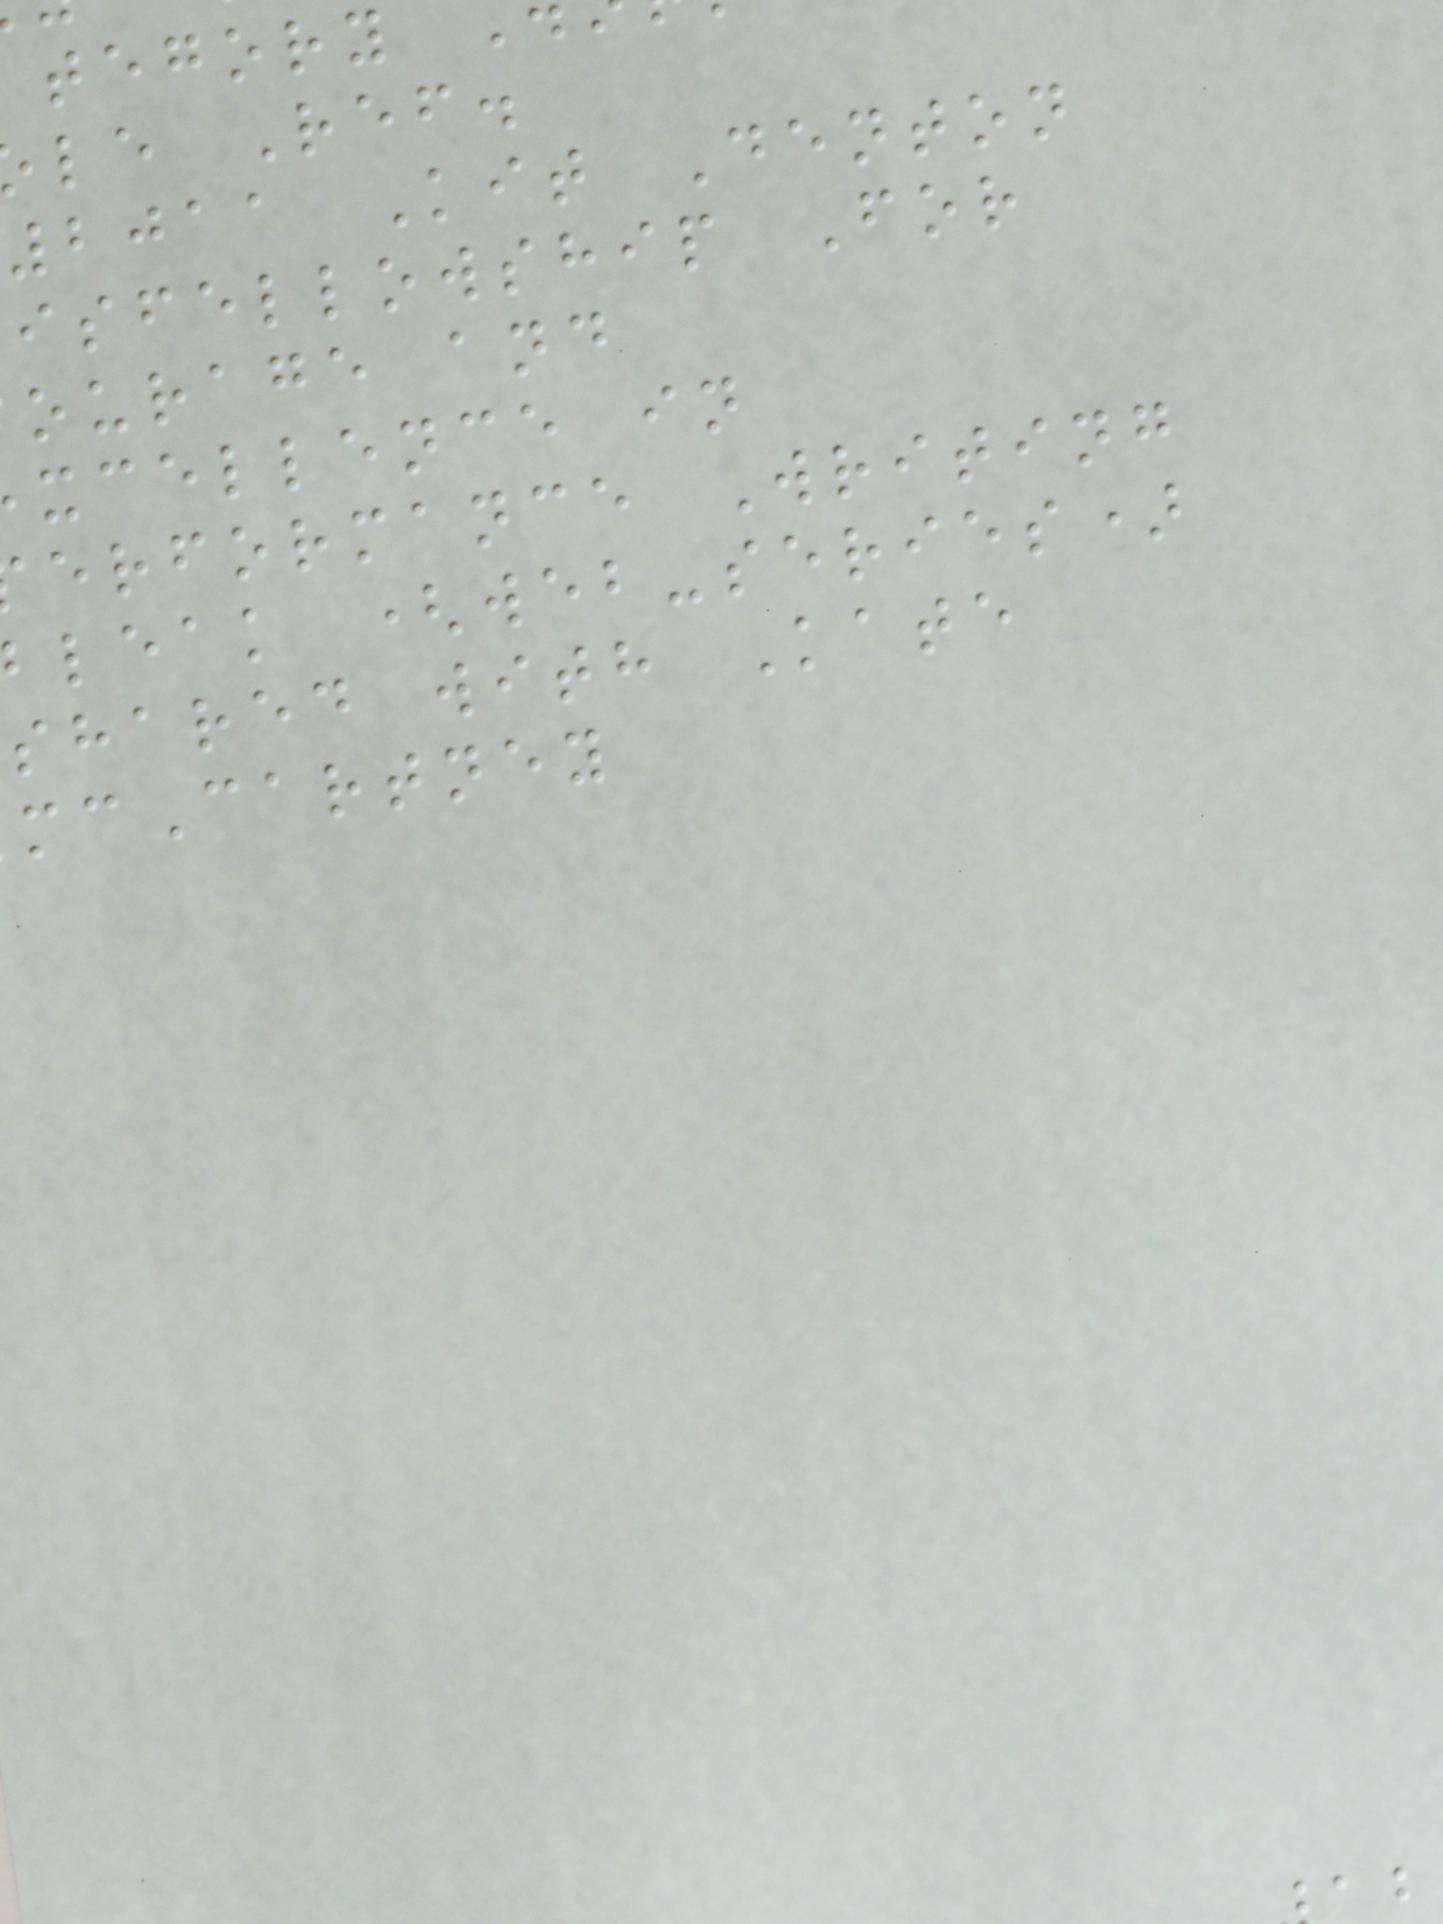tegory
le Ref.
2011 Kit Denton
isfellowship For
ourage and
xcellence in
erformance Writing
leak (web-series)
shared with Kate
cCartney
